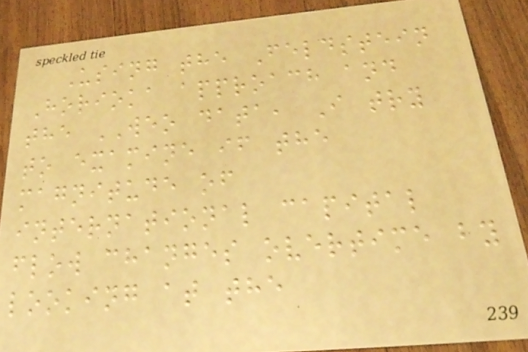Using the Feldstein
Horioka approach and
the WEO data, I try
to examine if the
magnitude of
international capital
flow changes overtime by
looking at the
